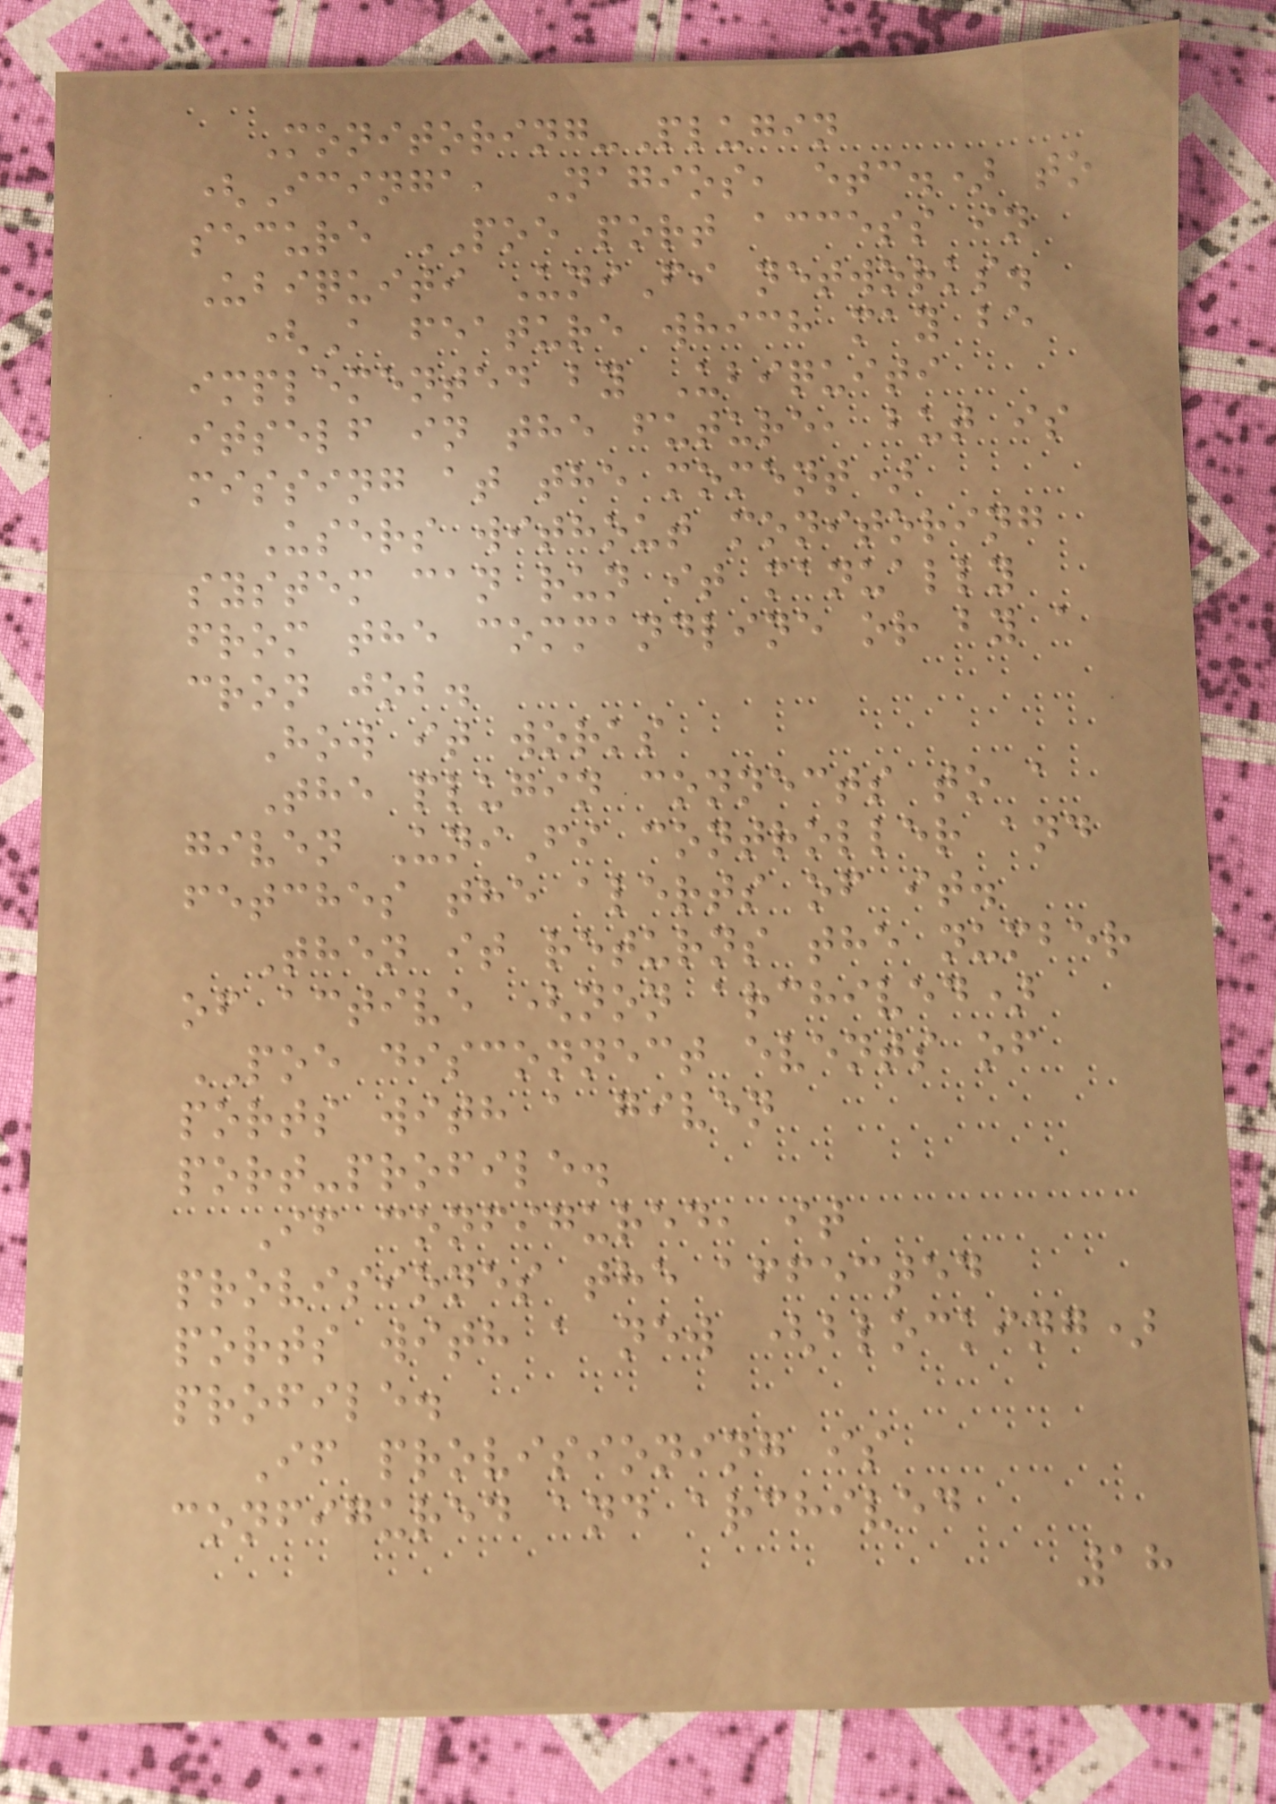Monitoring-Plugin
(Icinga, Nagios, etc.) to
secure POE port access in
Ubiquiti UniFi networks.
(A feature which may be
implemented by Ubiquiti
itself in the future, but is
missing at the moment)
Users without monitoring
system can run it manually
from the commandline or by a
cron job.
How it works
The plugin connects to a
given UniFi controller and
fetches the alerts of it.
Then it returns the number
of active (non archived)
POE disconnect events of
ports with a given
port-profile.
If configured, it
provisiones the affected
ports with a new (blocking)
profile.
If provisioning is
configured and archived
18
